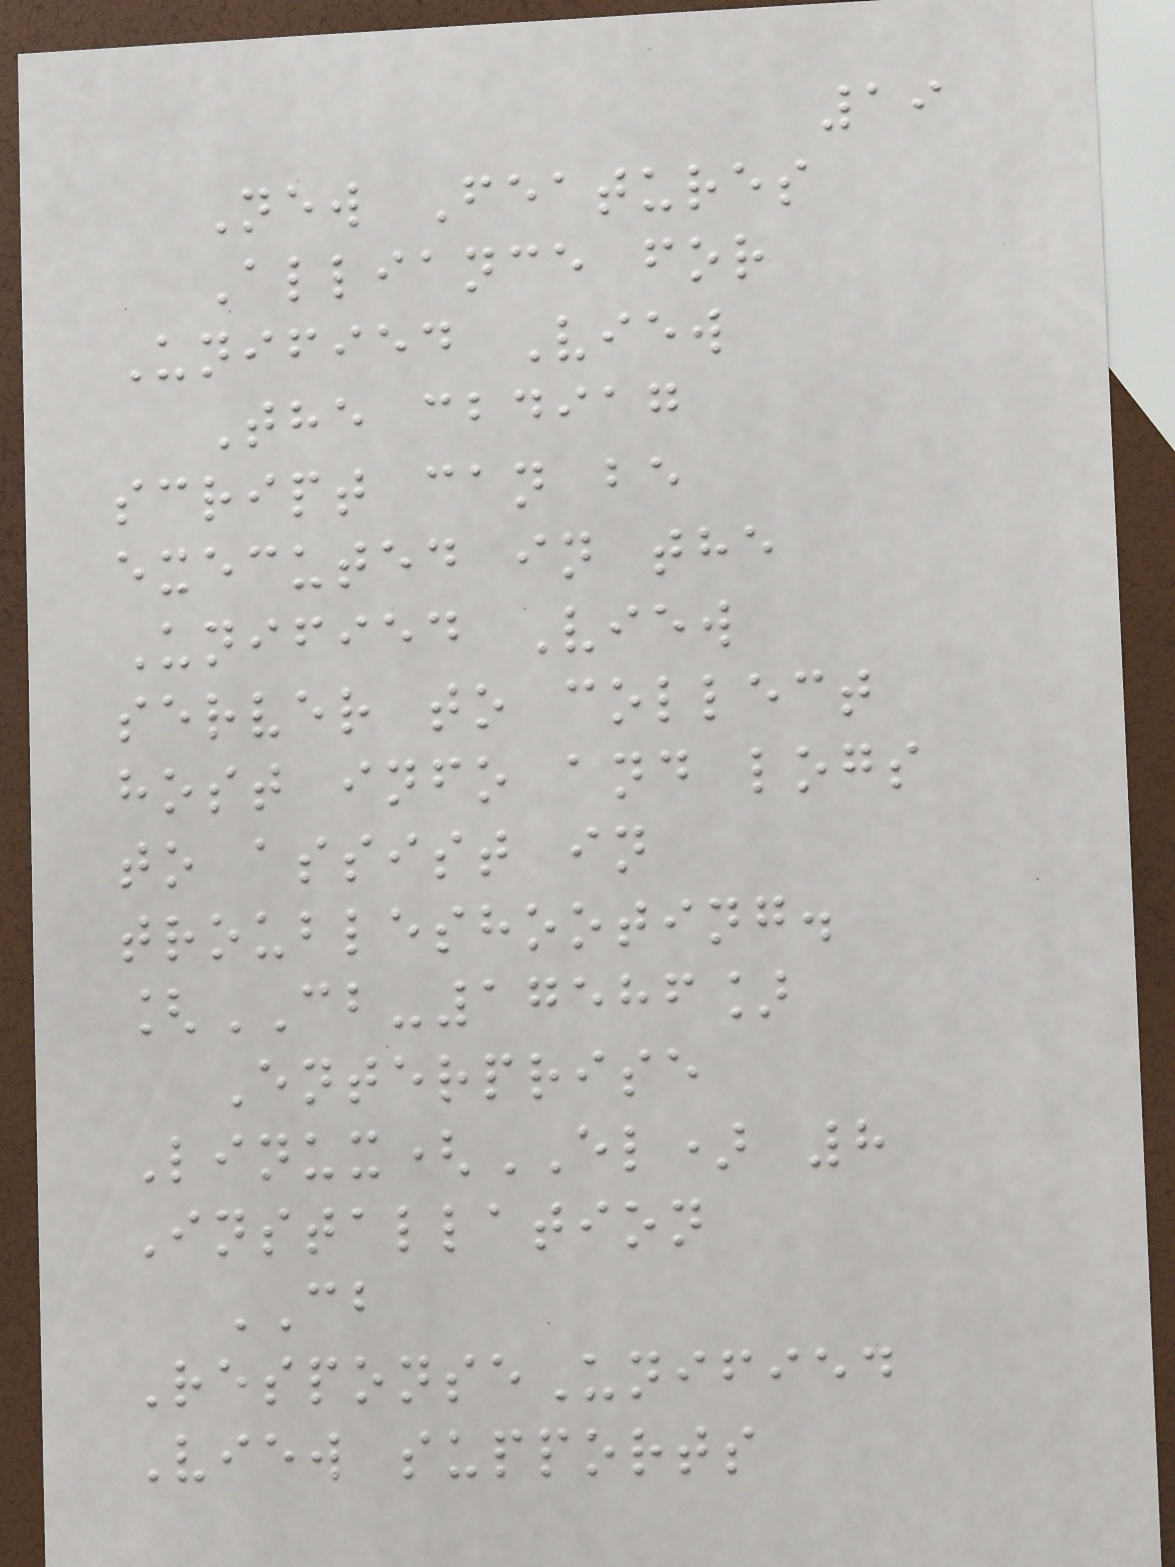19
New Features
Alliance for
Unified View
The cbdiag
script can be
executed in the
Unified View
server to collect
host info and logs
to assist in
troubleshooting.
[CB-17586]
Enterprise
Linux(EL) 8
Installation
CB
ResponseUnified
View supports
